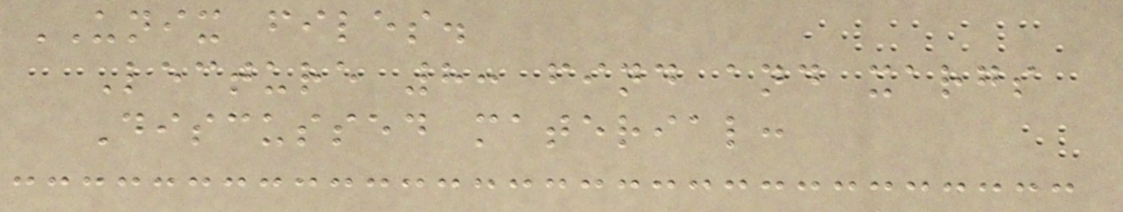UNIX files.
Lecture 8: find and xargs
Discussed material:
